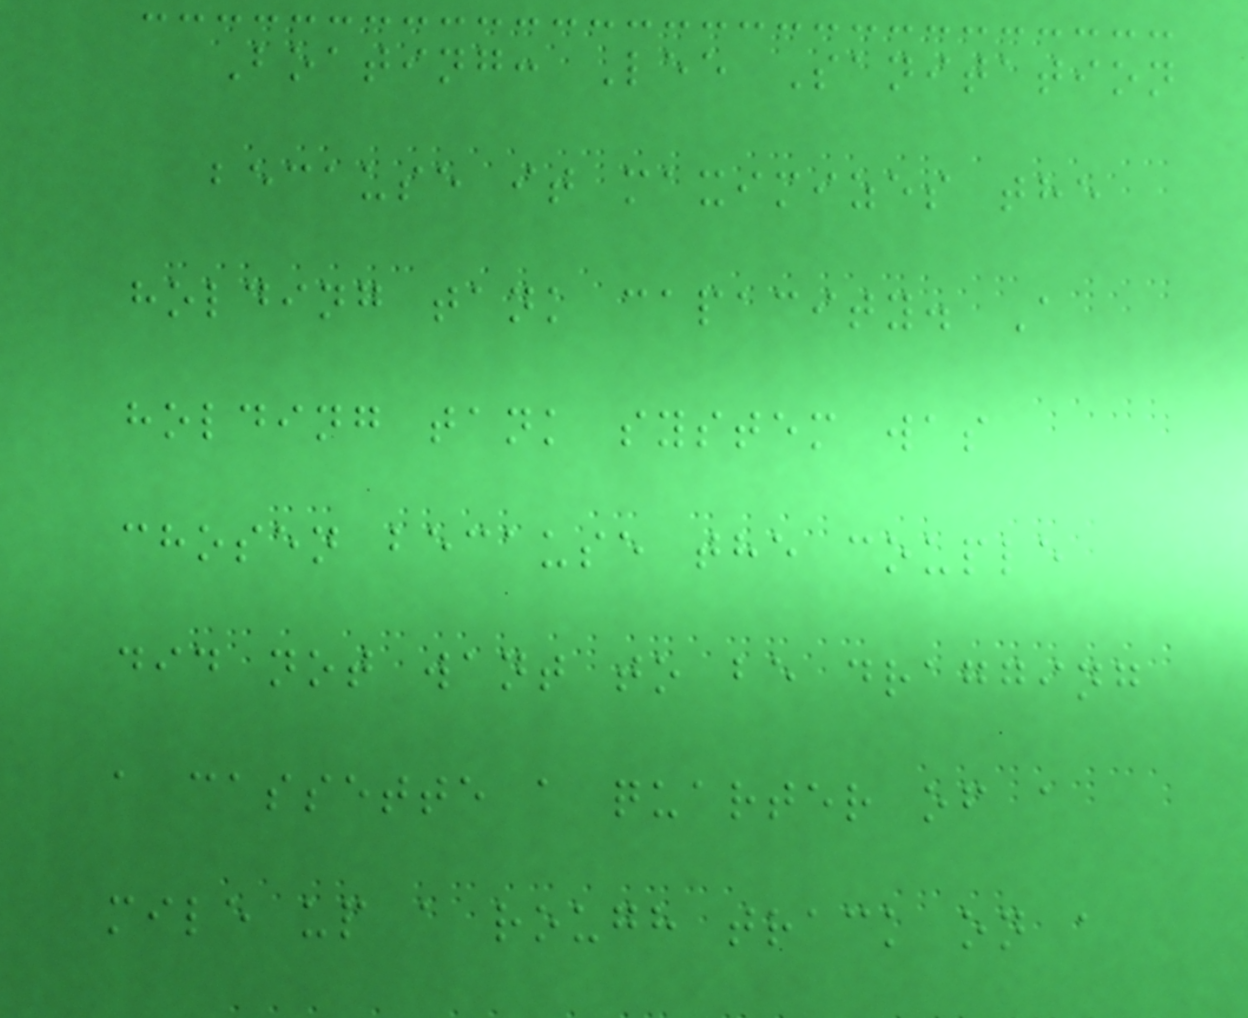Boating: Lee Sanitation
because it maximizes the
holding tank capacity. A
holding tank system was
chosen because the couple
did not want to be dragging
a cassette a quarter of a
mile up a rough track on a
